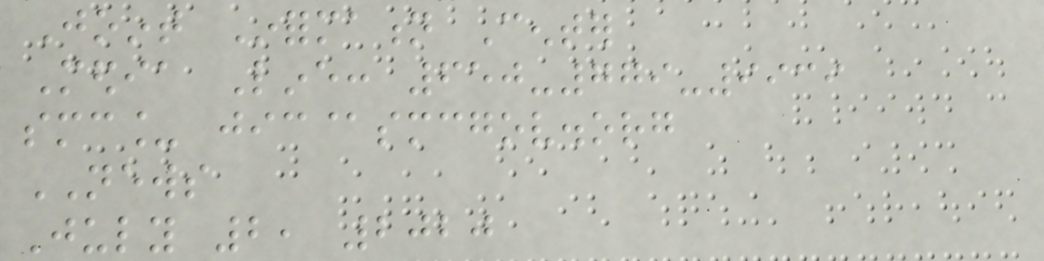Joint Information Center
Media Line: 650-779-9939
smc_ jic@smcgov.org
NEWS
July 2, 2020
